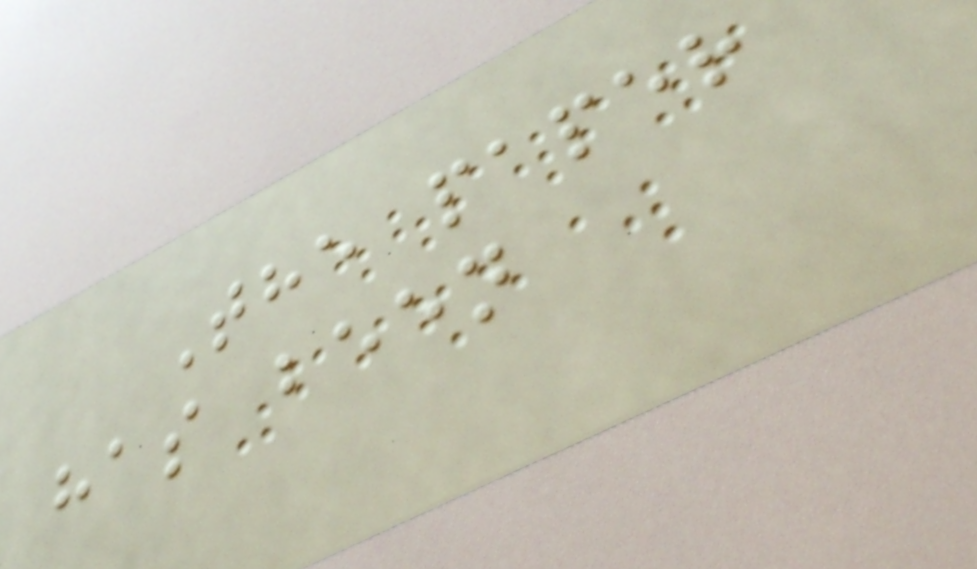The paper
has been
